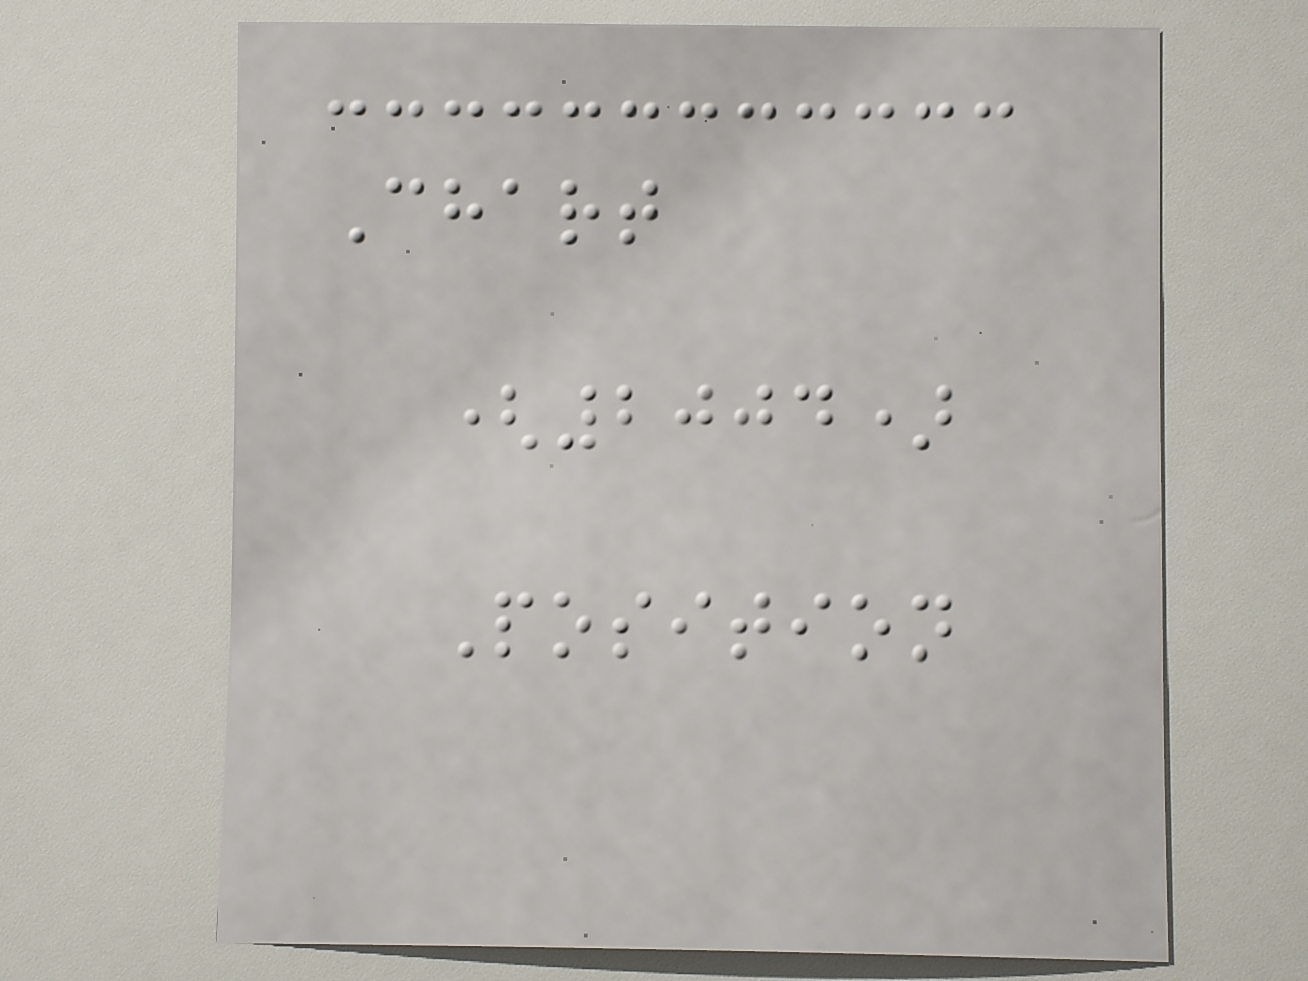Chart
(2004)
Position
